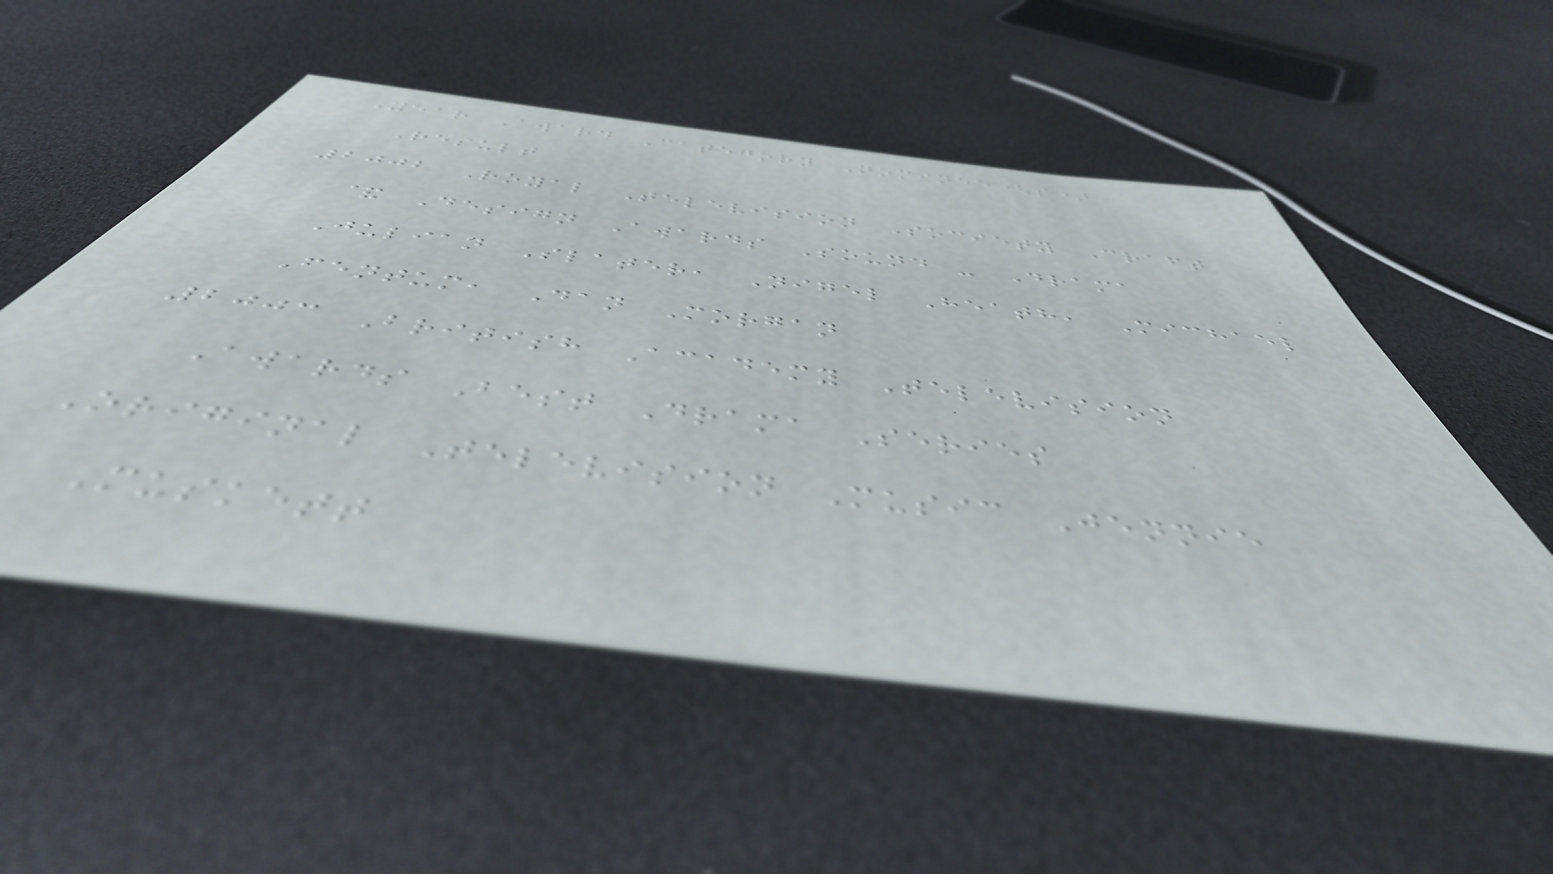Year Award Category Nominee(s)
Result
2002 Royal Television Society Craft
& Design Awards Sound - Drama
Julian Slater, Nigel Heath, Michael
Fentum, Dan Morgan
2003 British Academy Television
Awards Best Drama Series
Original Television Music Jennie
Muskett
